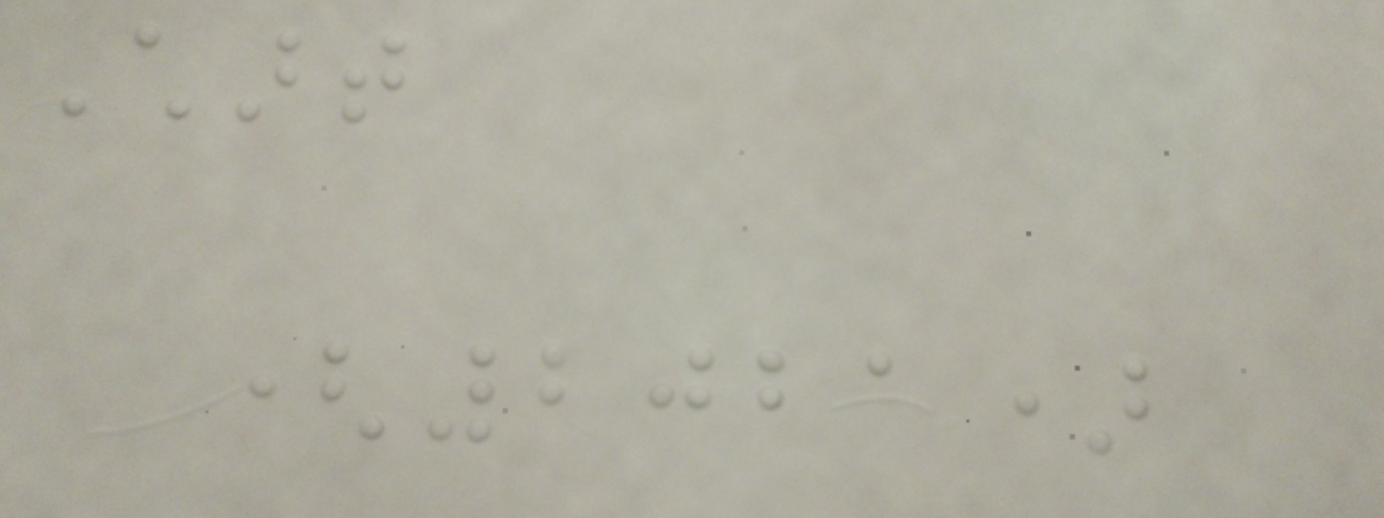Chart
(2021)
